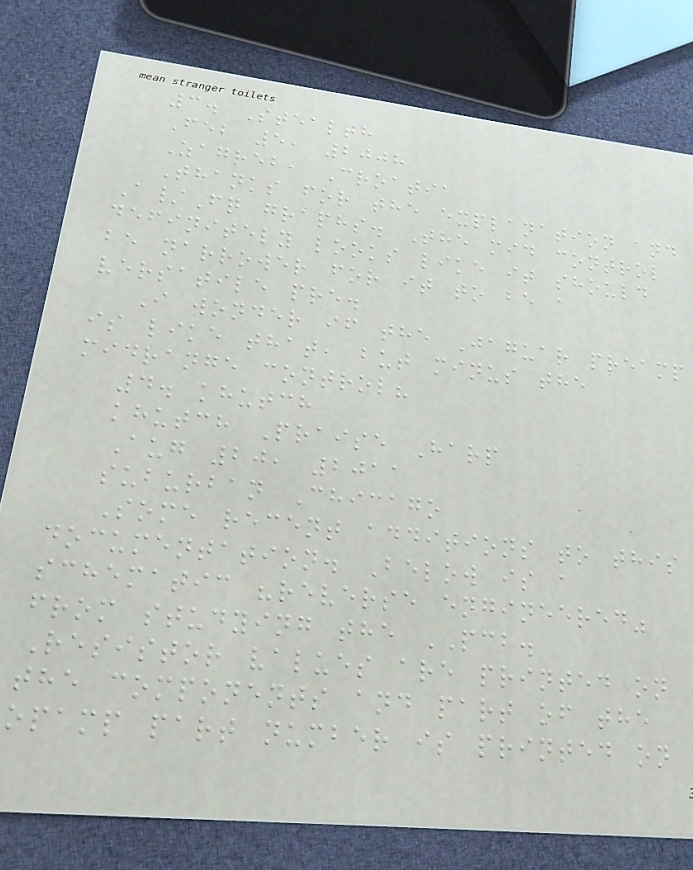3. Stealth
Feb 5, 2008
Zagreb, Croatia
Thanks for the explanation and
A/Fq graphs. The mid control
definitely looks like it should
be narrower for it to be a
versatile pre.
I wonder if the Jaguar preamp
is like that, but minus the
midrange control?
4. khutch
khutch Praise Harp
Aug 20, 2011
suburban Chicago
Some recent additions to this
documentation. Below is a
schematic "reverse engineered"
from studying the PCB.
Resistor values are printed on
the components and part of the
opamp part number is printed on
